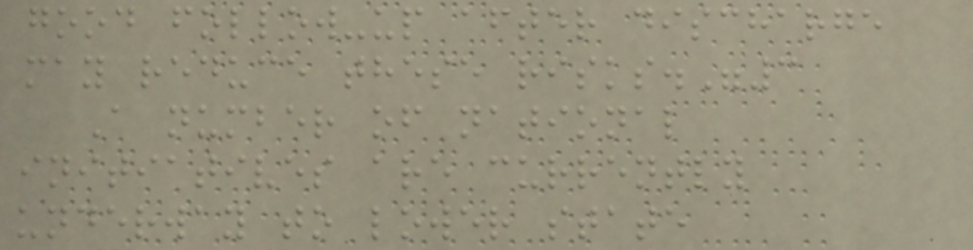good follow-up after discharge
may reduce these risks."3
A number of national
initiatives are currently
underway to lower state
